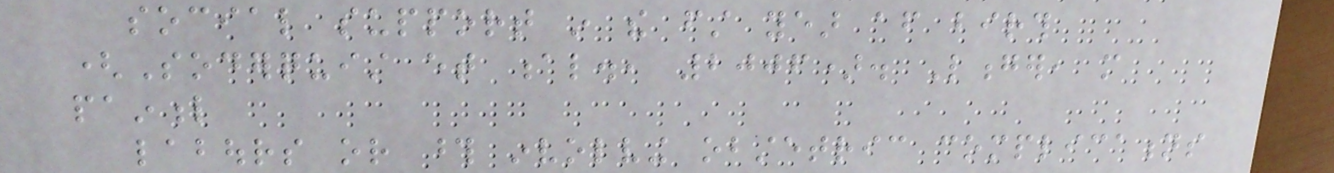social support in the first year after birth
(Soderquist et al., 2006). Longer, more
painful
labours or those involving obstetric complications
